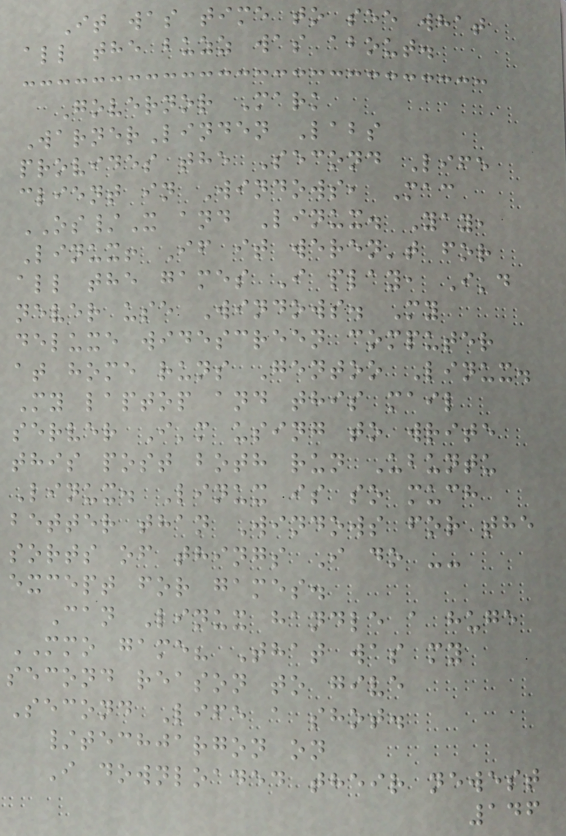It was time to see what
all the buzz was about.
Governor Mark
WarnerLinden Labs
provides the Second Life
client in Windows, Mac
OS/X and Linux. Yay,
Linux! If it weren't for
all the games I play, I'd
never use Windows. My
deluxe widescreen computer
at home runs Gentoo Linux.
My laptop and this mail
server I'm using to write
this post both run Ubuntu
Linux. Linux is so much
better than Windows for the
sorts of things I do --
except for games.
Can Linux handle a huge
MMO game? That was my
second reason to give
Second Life a shot.
/techjargon on
I downloaded their newest
146
